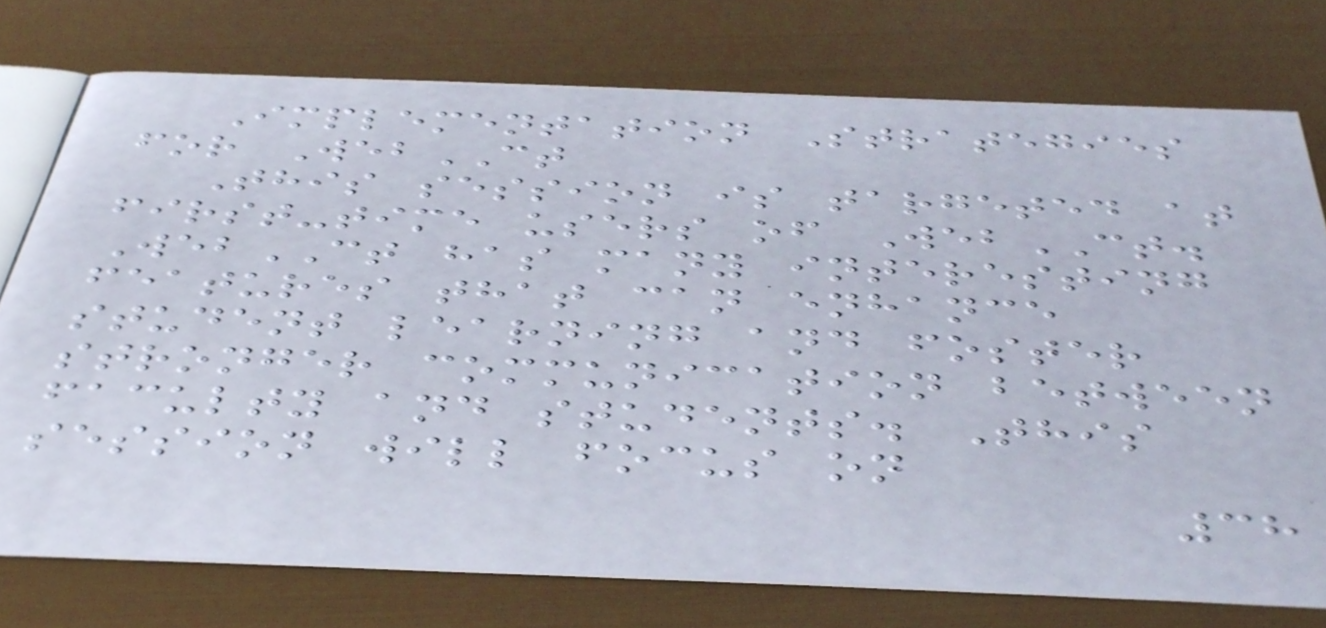Implementation Strategies
for WebCT
This session is targeted at
first-time users of WebCT.
WebCT has many interesting
features that can enhance
student learning and foster
stronger communication between
faculty and students. This
session will focus on
38
